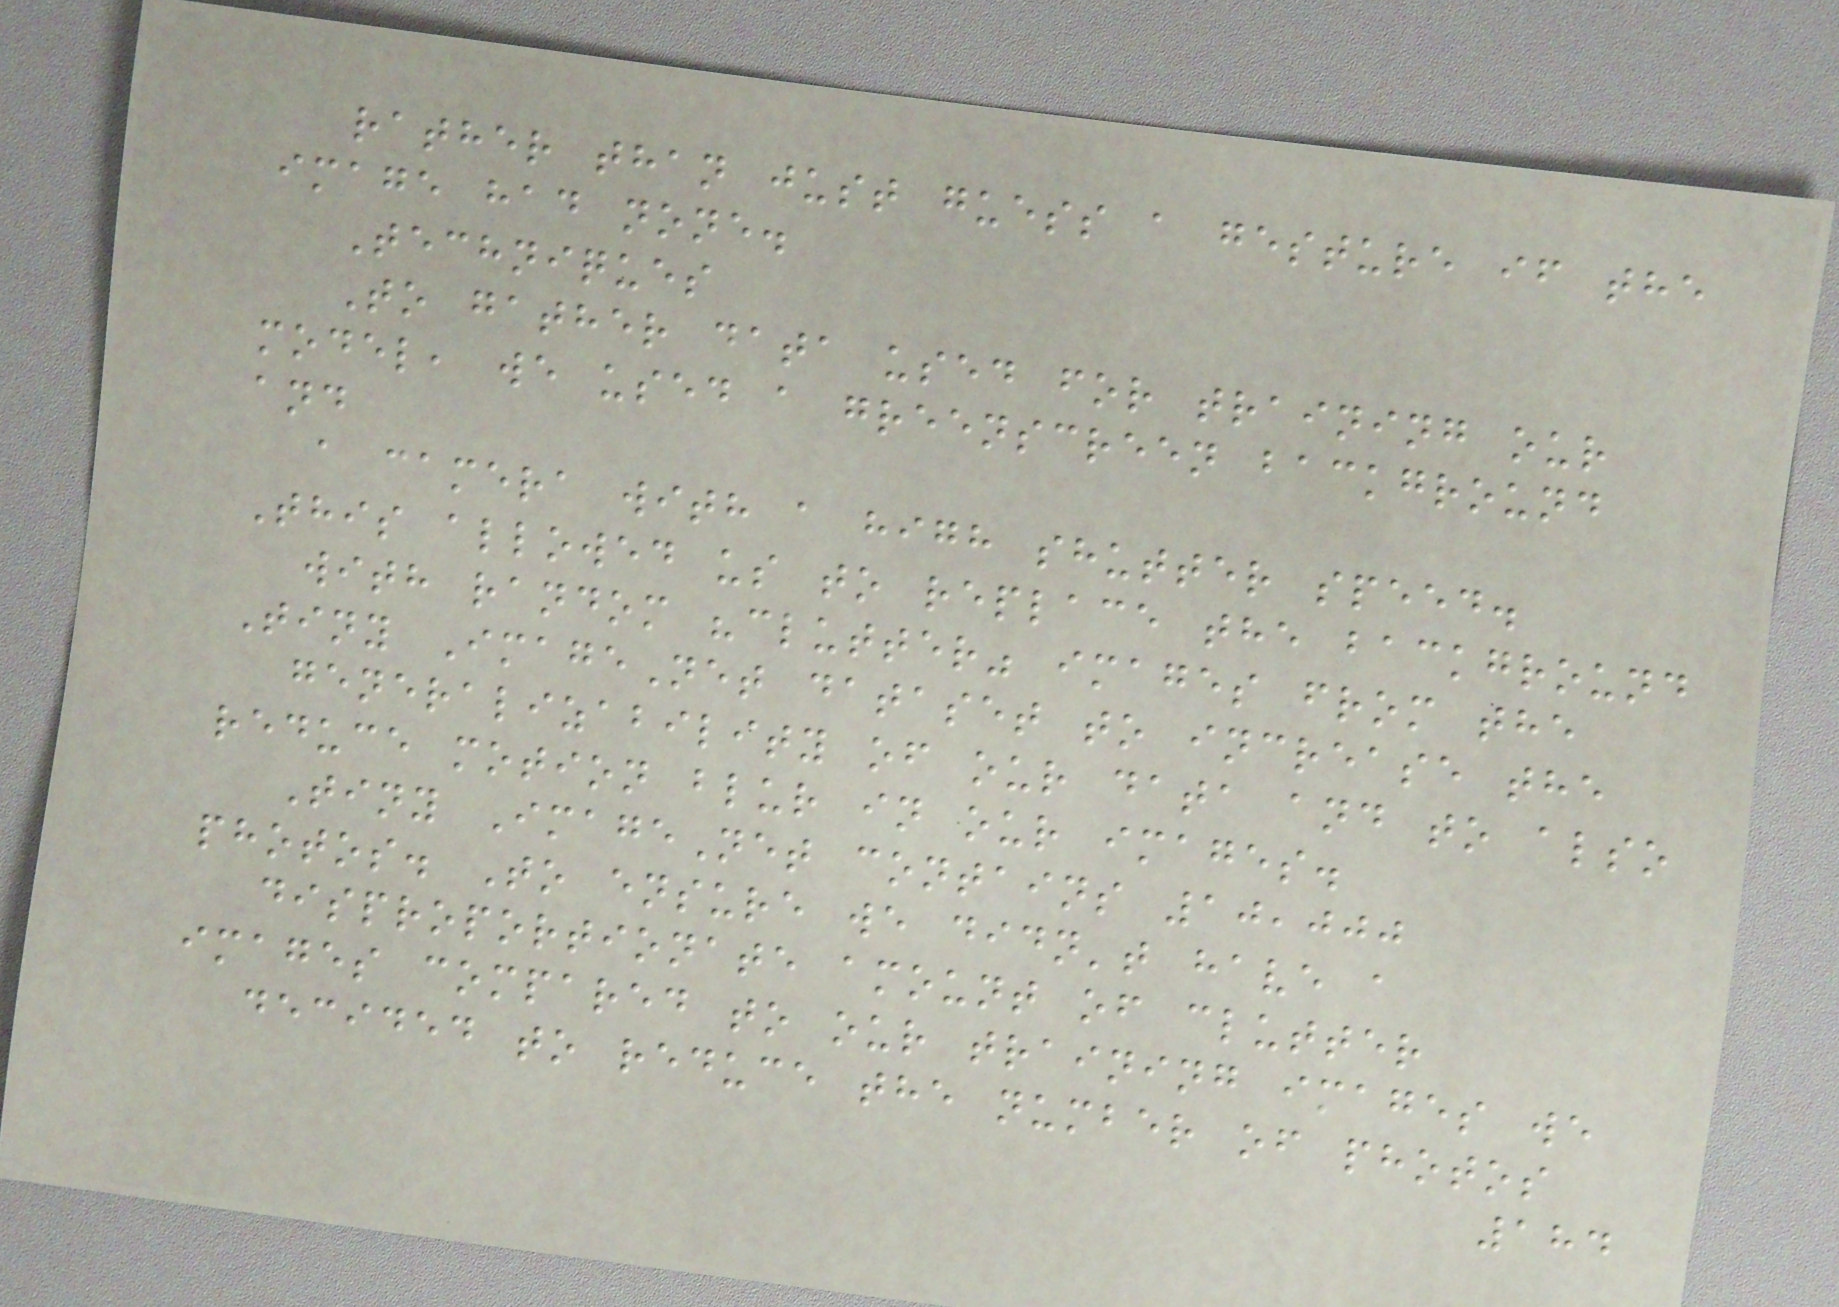rather than just guess a gesture if the
image had none.
Techniques
To gather data used for training our
model, we used a greenscreen background
and
a camera with a high shutter speed.
This allowed us to replace the background
with random "clutter" images from the
Tiny ImageNet dataset to increase the
generalizability of our data and to also
reduce motion blur in our images.
Tiny ImageNet contains 10,000
photos. To ensure we didn't have a
disproportionate amount of clutter
images compared to our training images we
decided to reduce the number of photos
184
